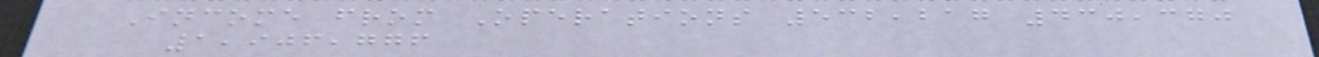Income from Operations 532,217 430,370
1,906,776
